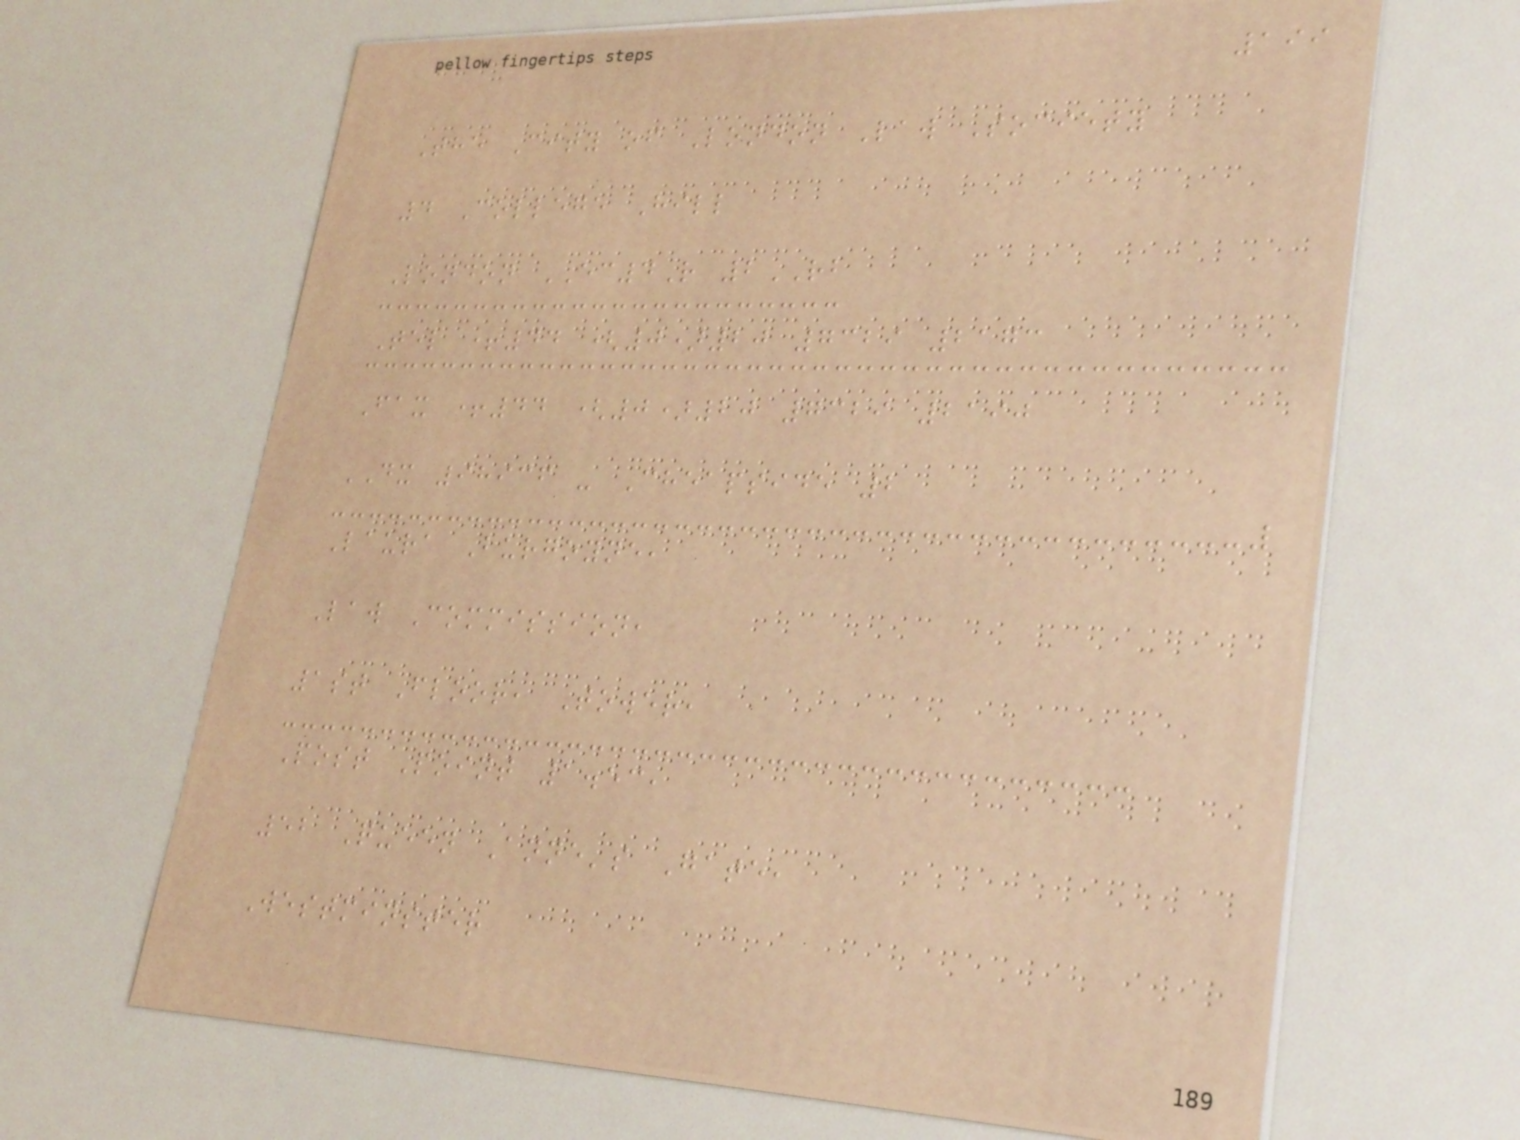199
The City of London Law Society
4 College Hill
London EC4R 2RB
Tel +44 (0)20 7329 2173
Fax +44 (0)20 7329 2190
DX 98936 - Cheapside 2
Laura Burgoyne,
Law Commission,
1st Floor, Tower,
Post Point 1.53,
52 Queen Anne's Gate,
Westminster
